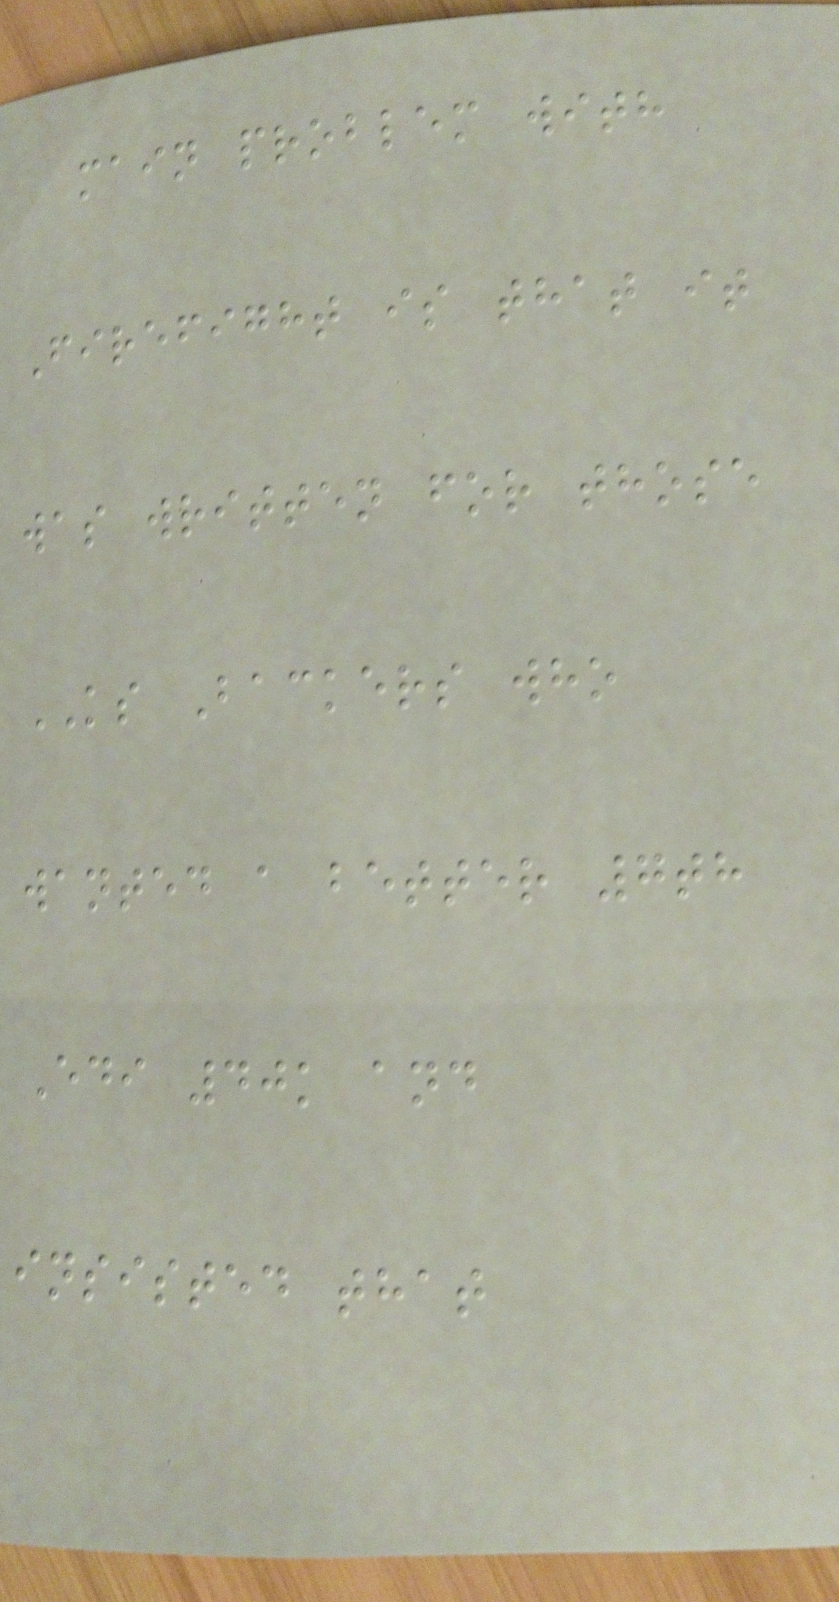main problem with
Firefight is that it
was written for those
KS Backers who
wanted a better 7th
Edi 40k and
insisted that
